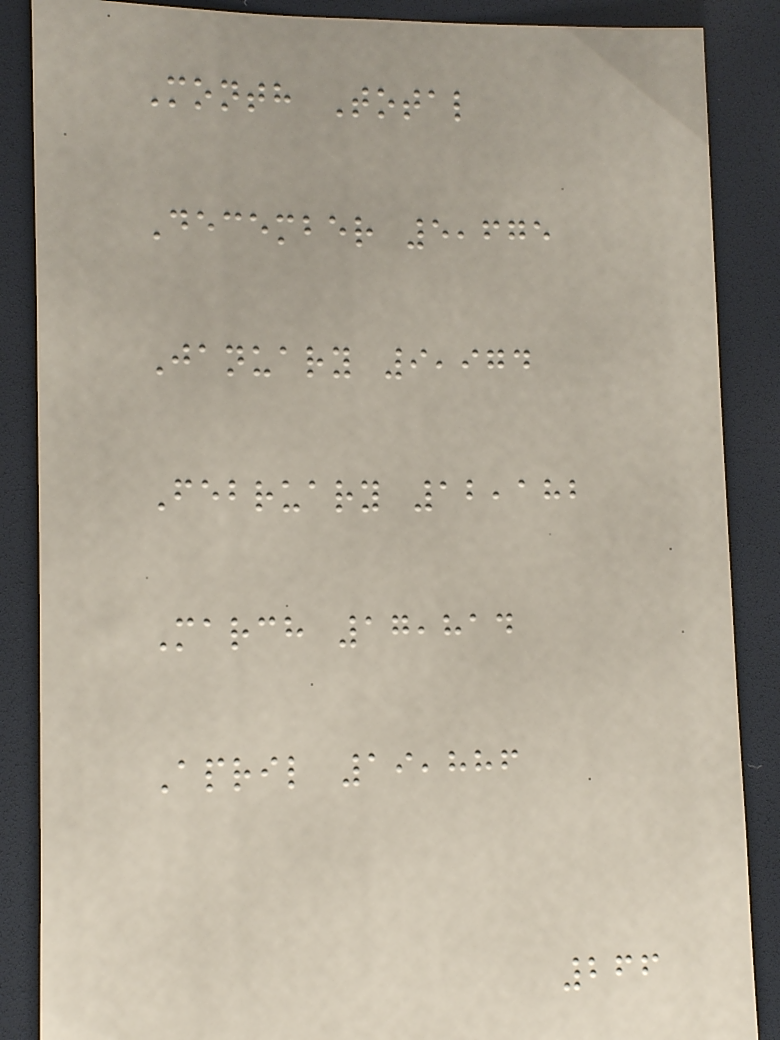Month Total
December 5,675
January 9,974
February 12,182
March 17,814
April 19,886
266
